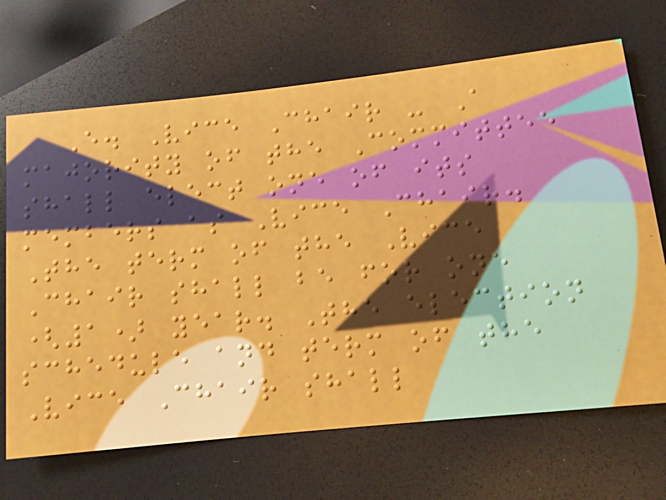E. Vice Chair - A
majority of the Committee
shall elect one of its
members as Vice Chair.
The term of the Vice
Chair shall be for one
(1) year. The election
schedule and term of the
Vice Chair shall
